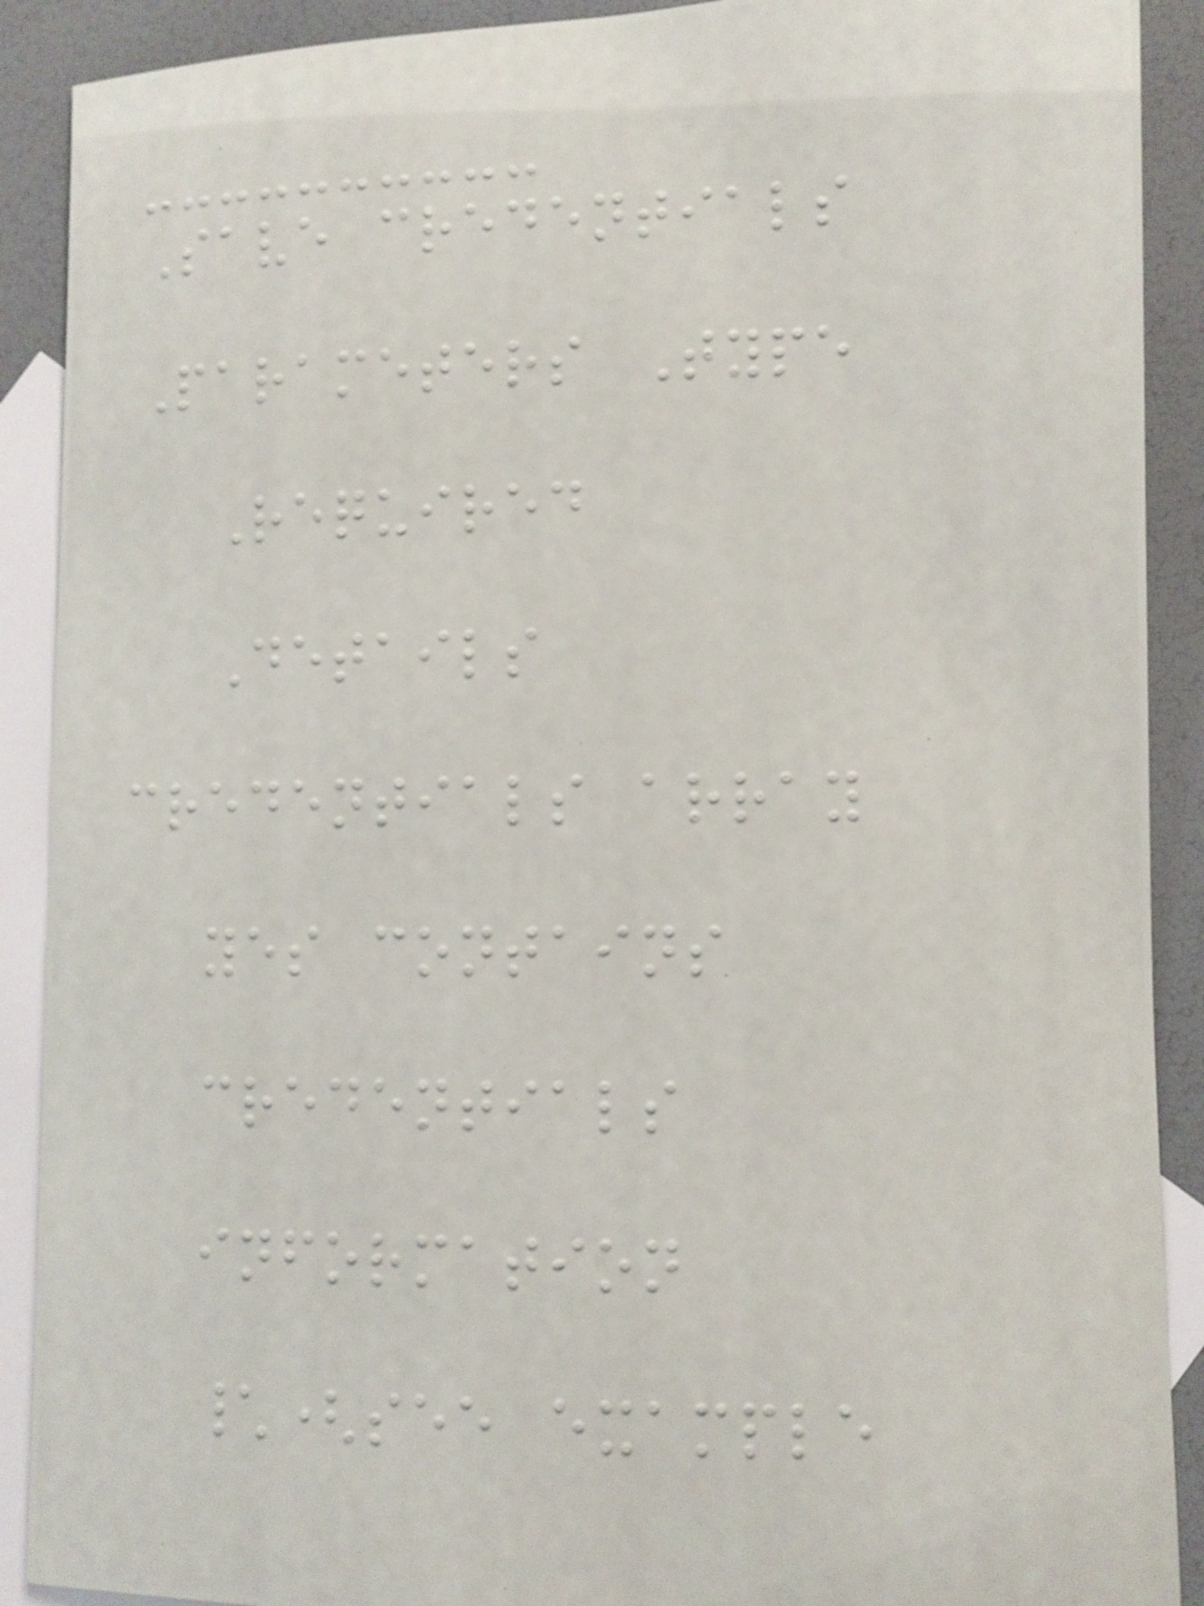Save credentials
Parameters Type
Required
Details
credentials array
yes contains
credentials
information
\(see example
